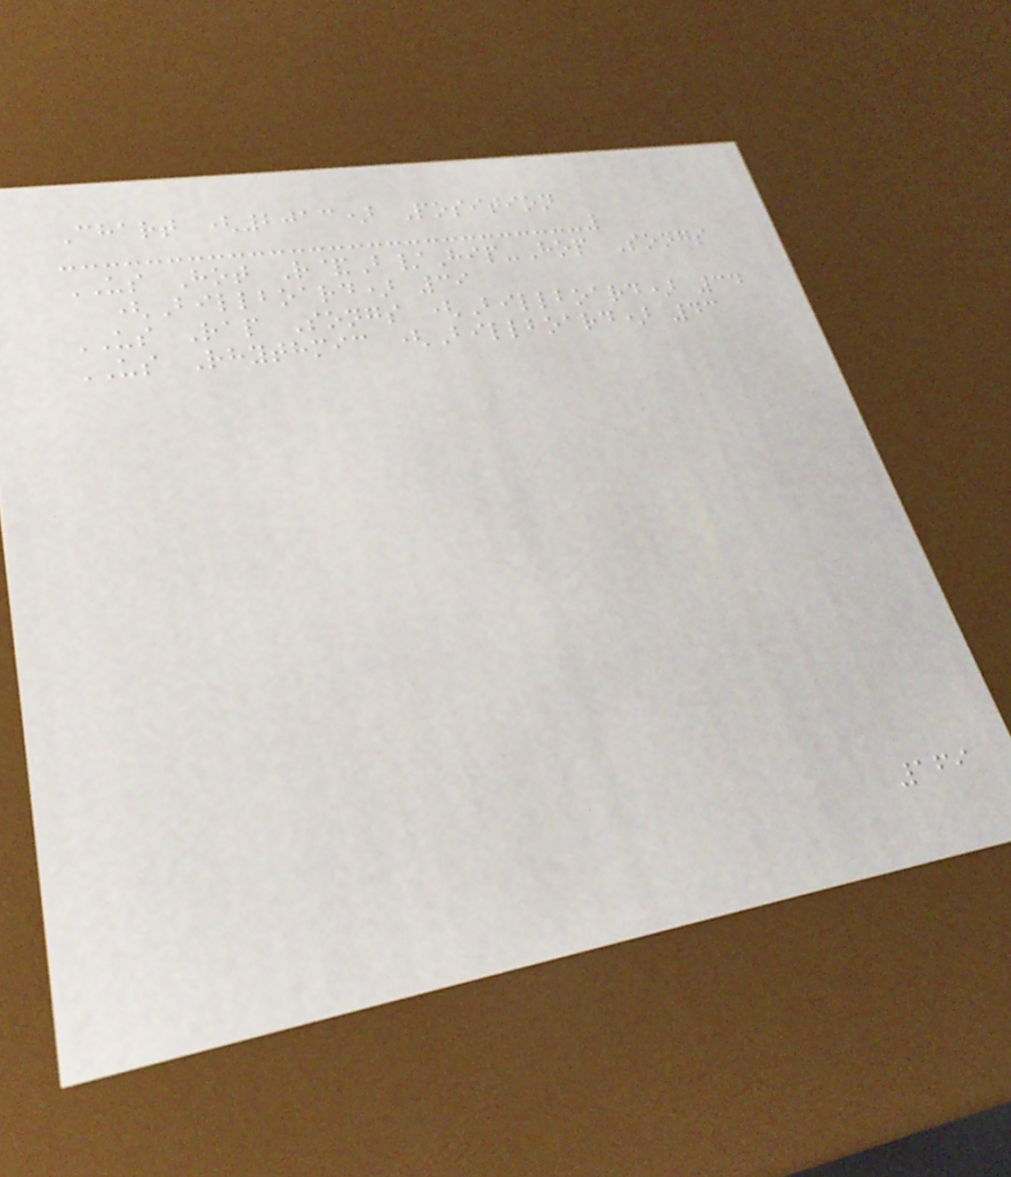Chart (2013) Position
US Hot R&B/Hip-Hop Songs
(Billboard) 39
US Rap Songs (Billboard) 34
US Rhythmic (Billboard) 43
169
